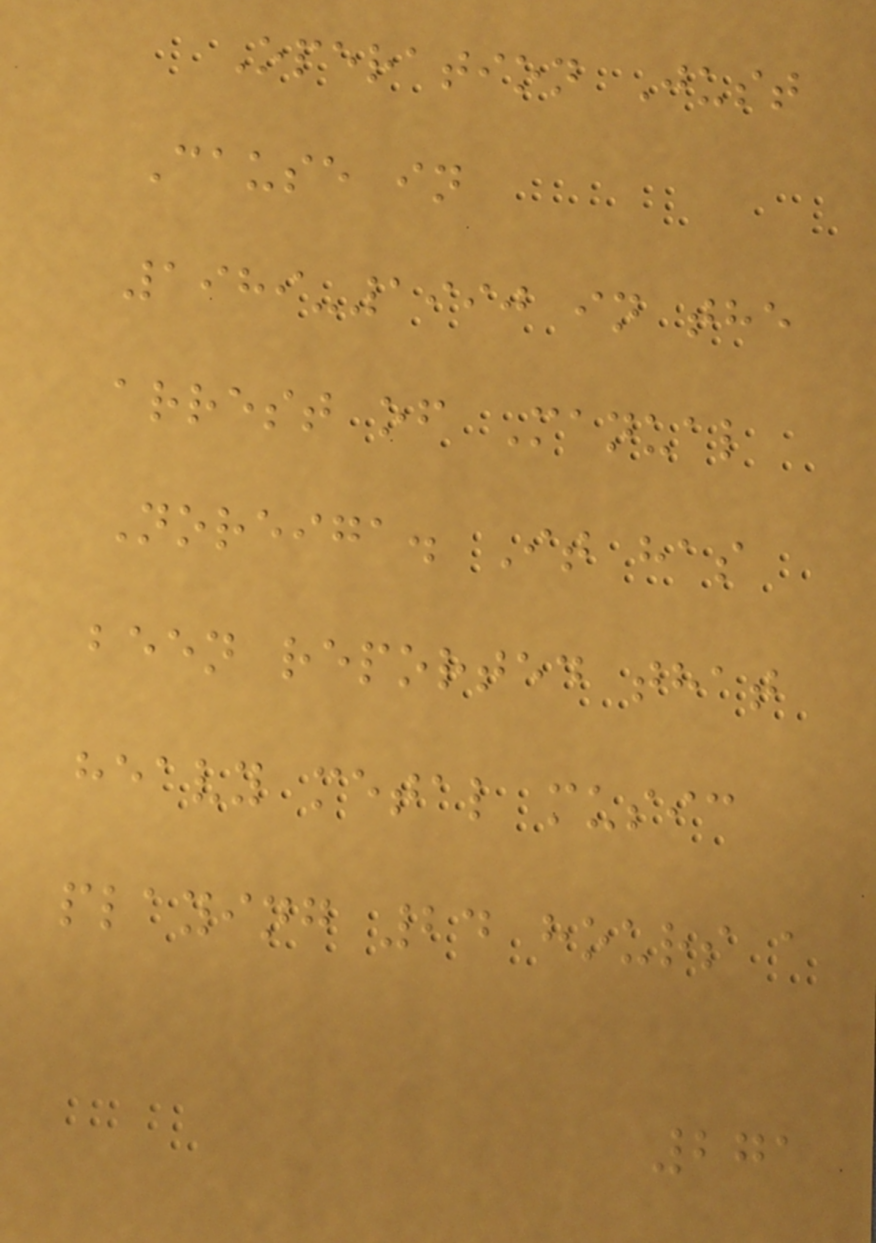Operation Just
Cause in
1989-1990 in the
arrest of Manual
Noreiga. It has
been reported that
heavy metal music
playing 24 hours a
271
